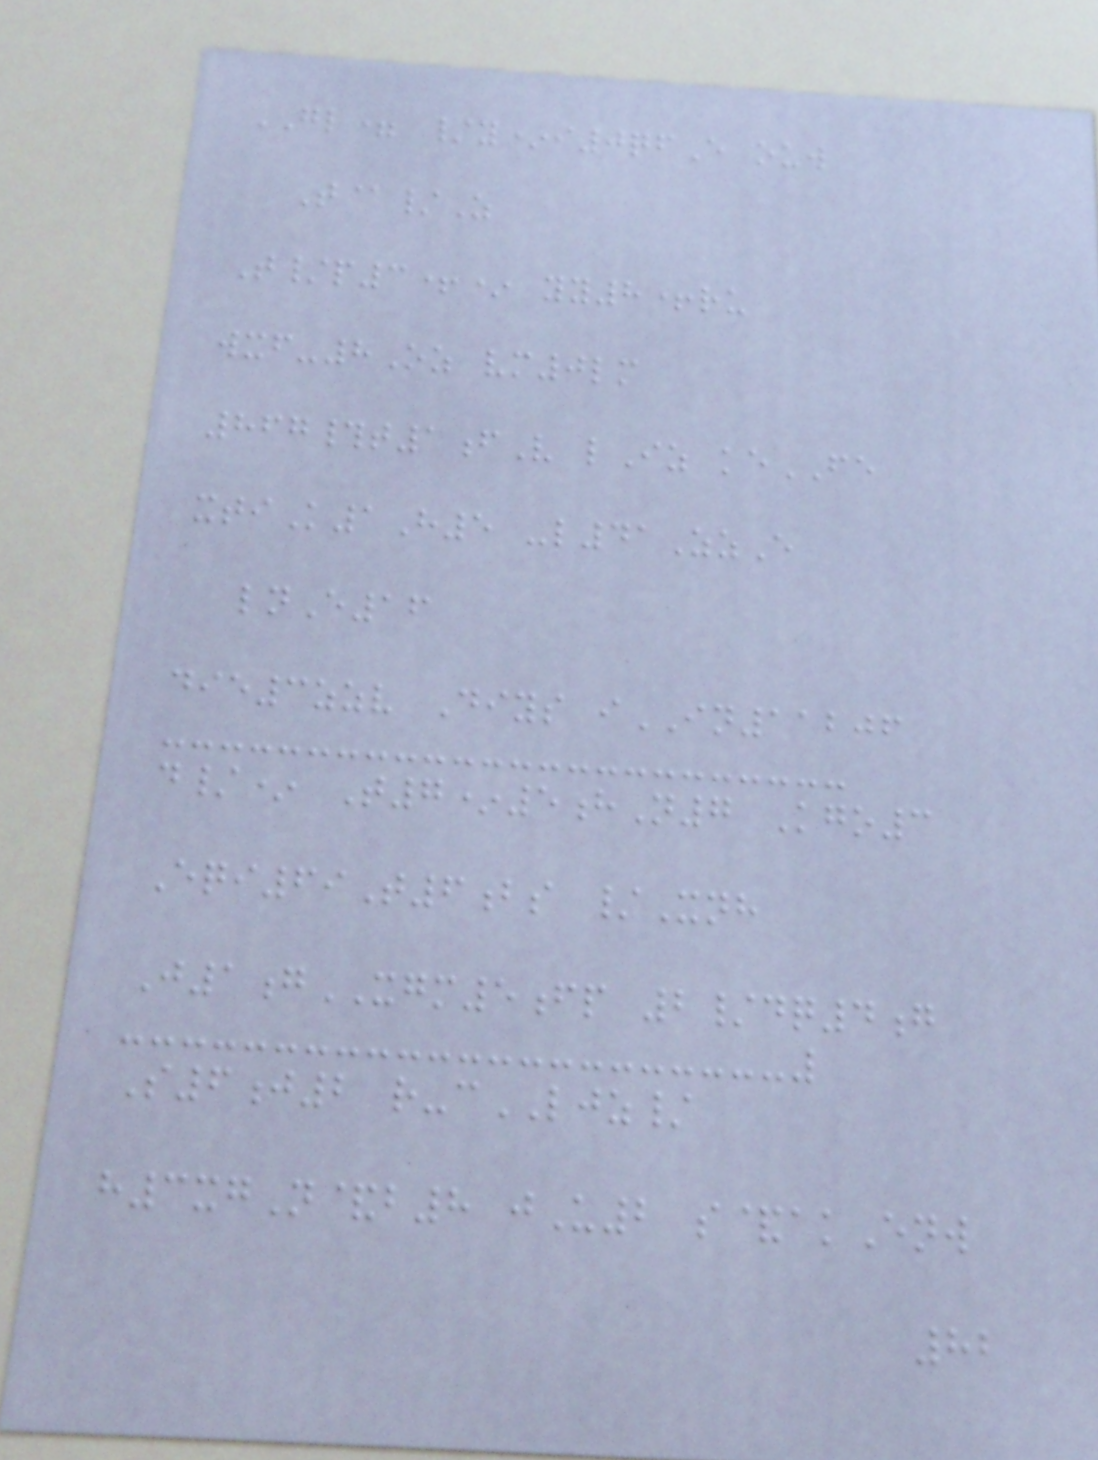GL= /y*i0qfE ouw
T@/Z
T/p3+* yy8+ru
wxf-8Oz vm0lm
867#t1fV lIz keFE
xtiK1H5 -l41ZzE
lnE16
die3zzv Diys iIN11206
d/* T7*5hN7 Kgo3
Eqi69T6bs /Xnh
J1gXGM5fp 2/dq4g
S6j2 r-cLJZ/
h3xgN&b8 jU2 s&akEnw
82
